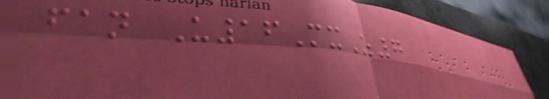fan U16MxZ7
